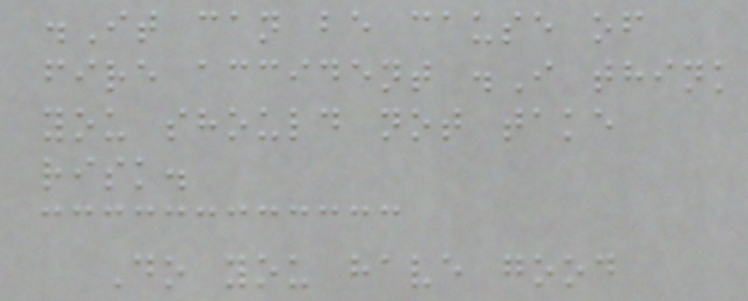.It can be cause of
fire accident .I think
you should not take
risk.
Do you have good
